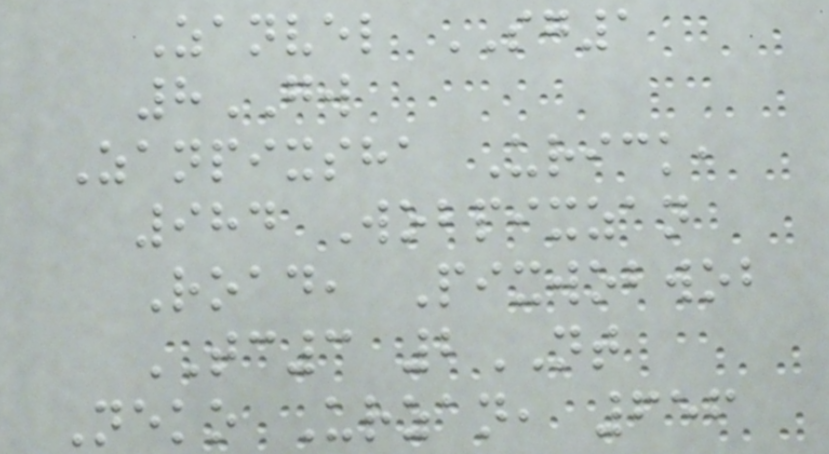Zanvel SG1
8GW
Zanpixsha Urick,
984 Wobpixzan
Road, Pixwobwob
TC3 2NT
Neko Urzan, 656
